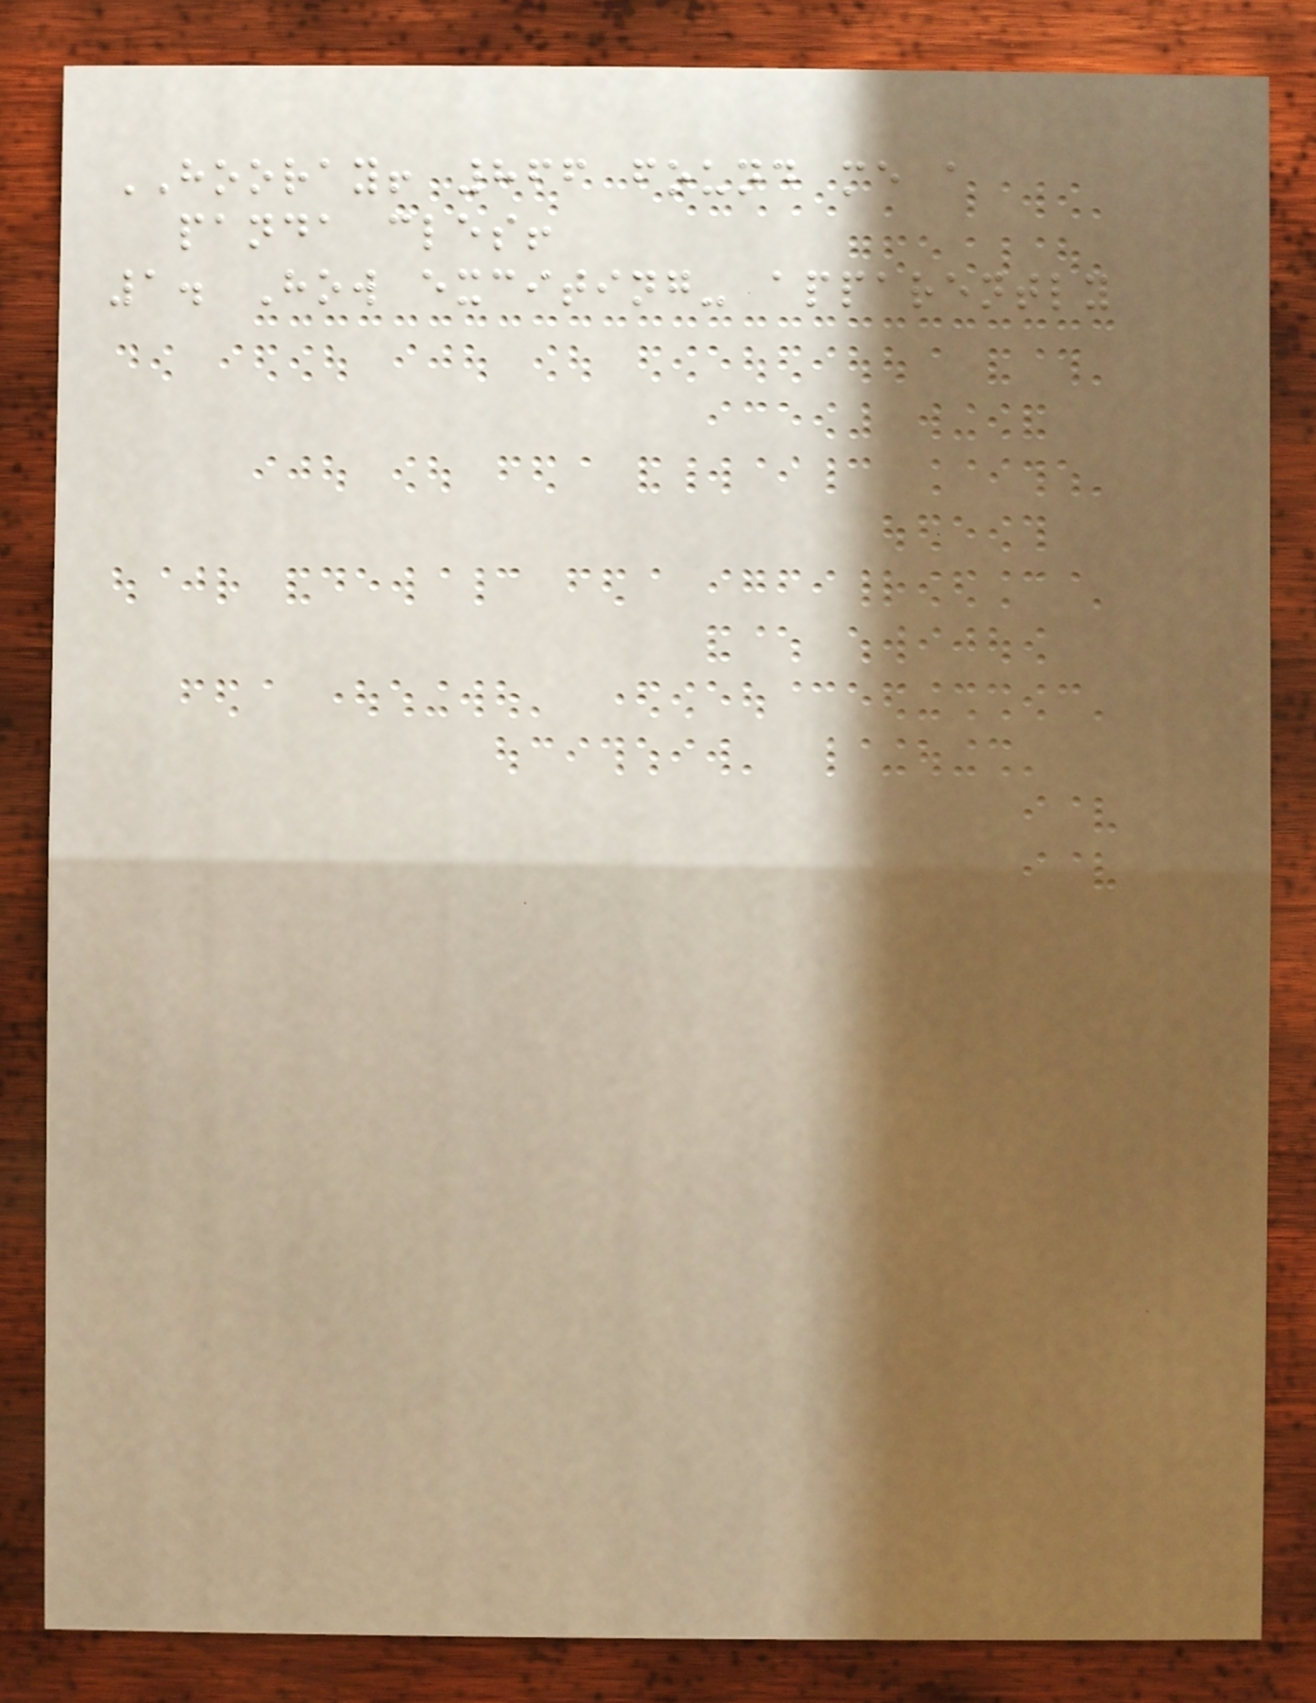HOORAY! 866 found me a
panda cles!
1. How exciting- apparently
